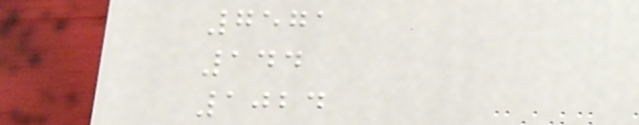7571
144
1024
